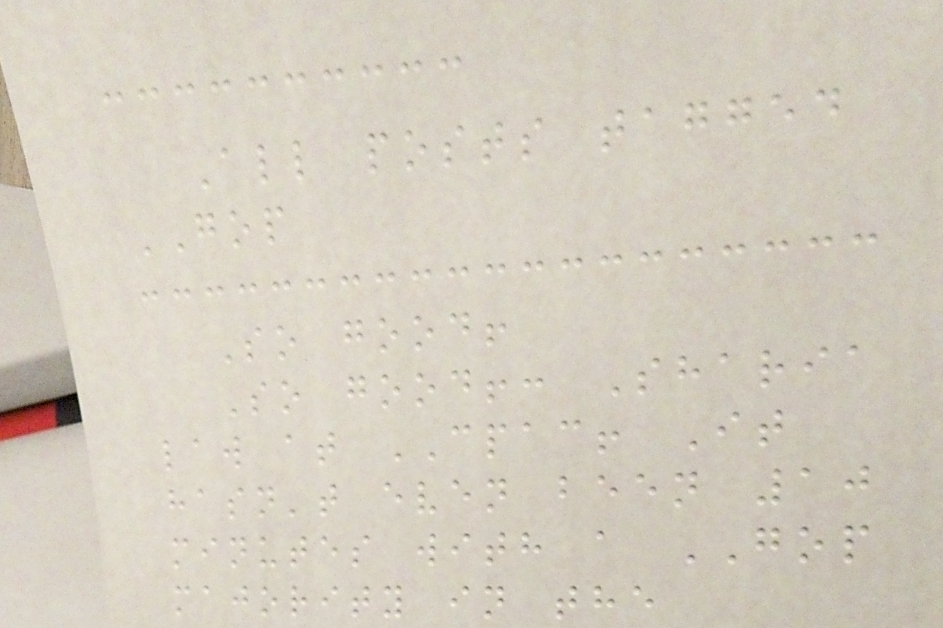All posts tagged
GOP
So good!
So good!: Sharia
law at CPAC! It
hasn't even been 10
minutes with a GOP
majority in the
